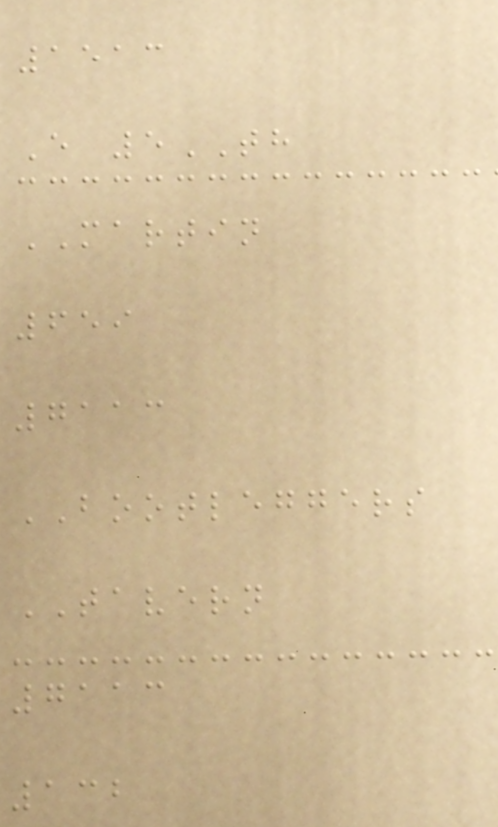1513
E 5TH
MARTIN
659
7113
BOOTLEGGERS
TAVERN
7113
132
